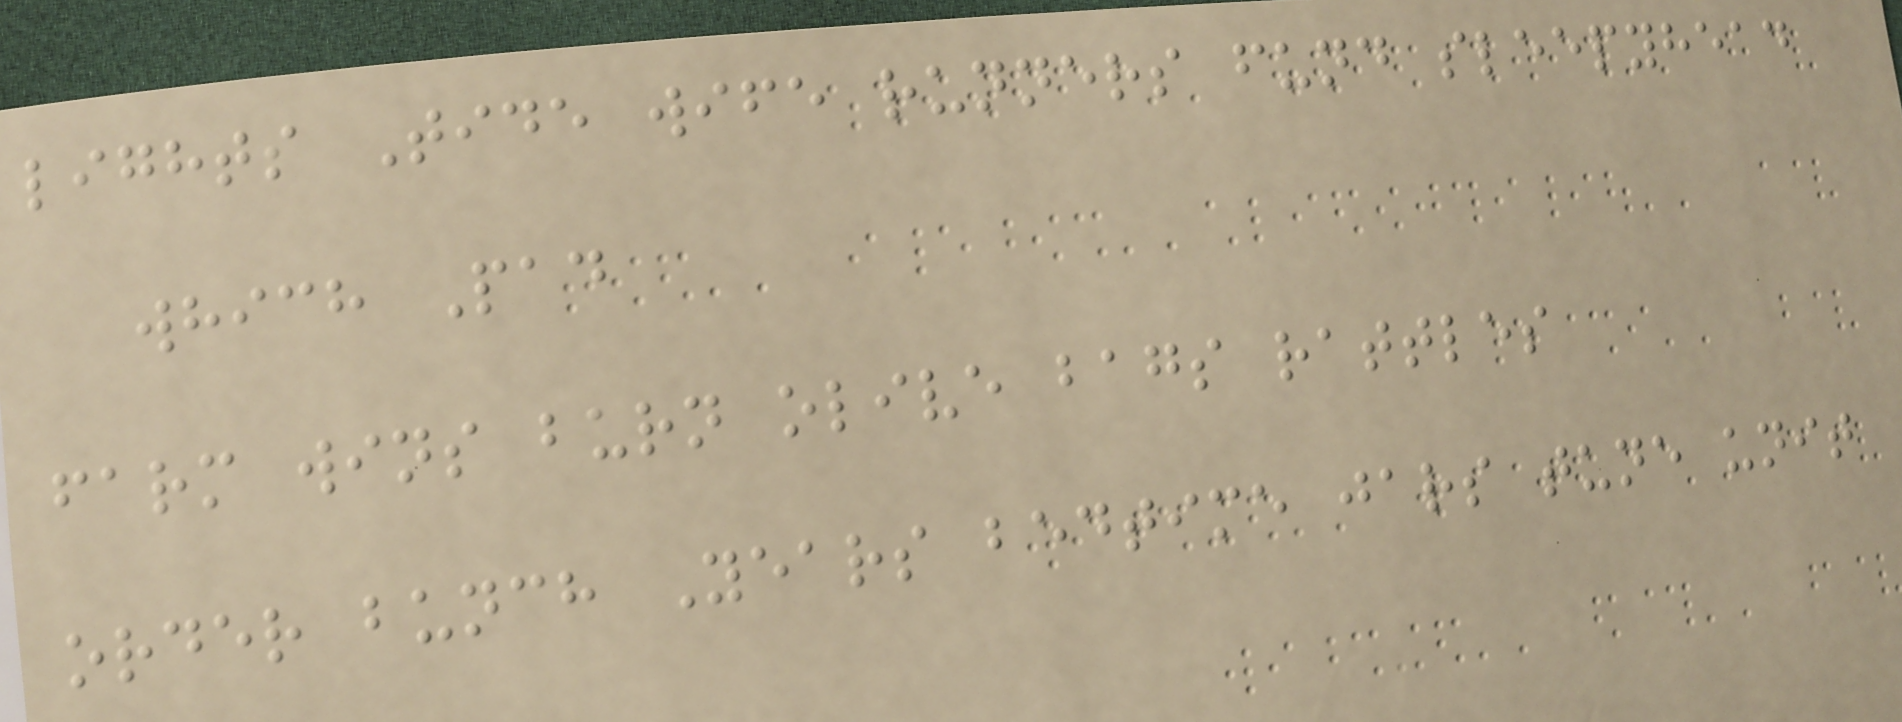lights Tide wife runners fund sleepyhead
which Pad
farm wins burn olive bags rattles
order bunch Years bedtime jars tune unit
